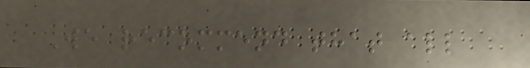We recommend that all
